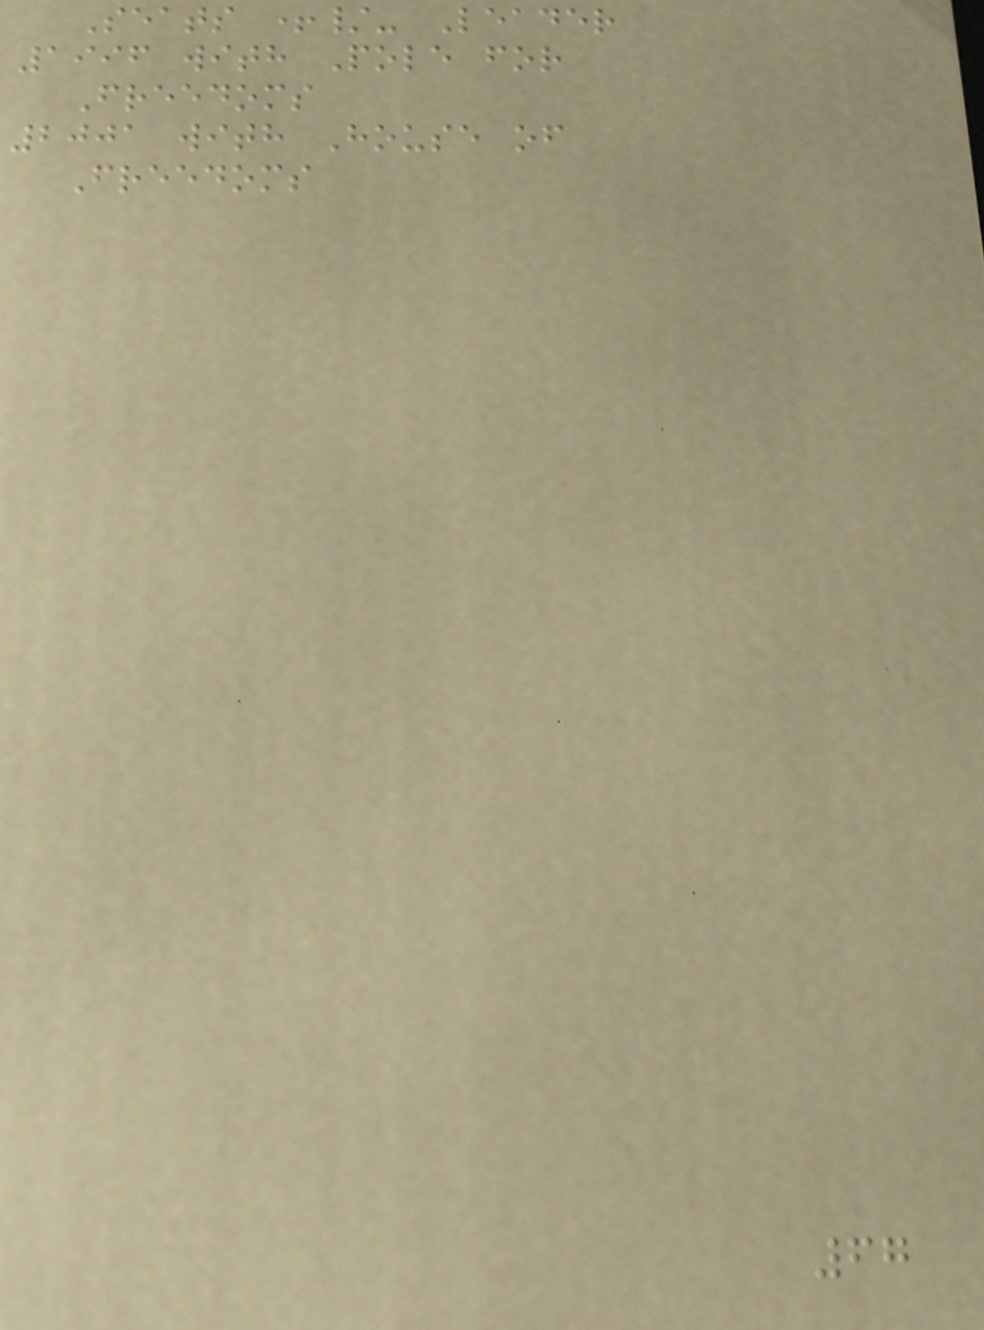Seats +/- Leader
1996 with Pole for
Freedoms
2001 with House of
Freedoms
67
